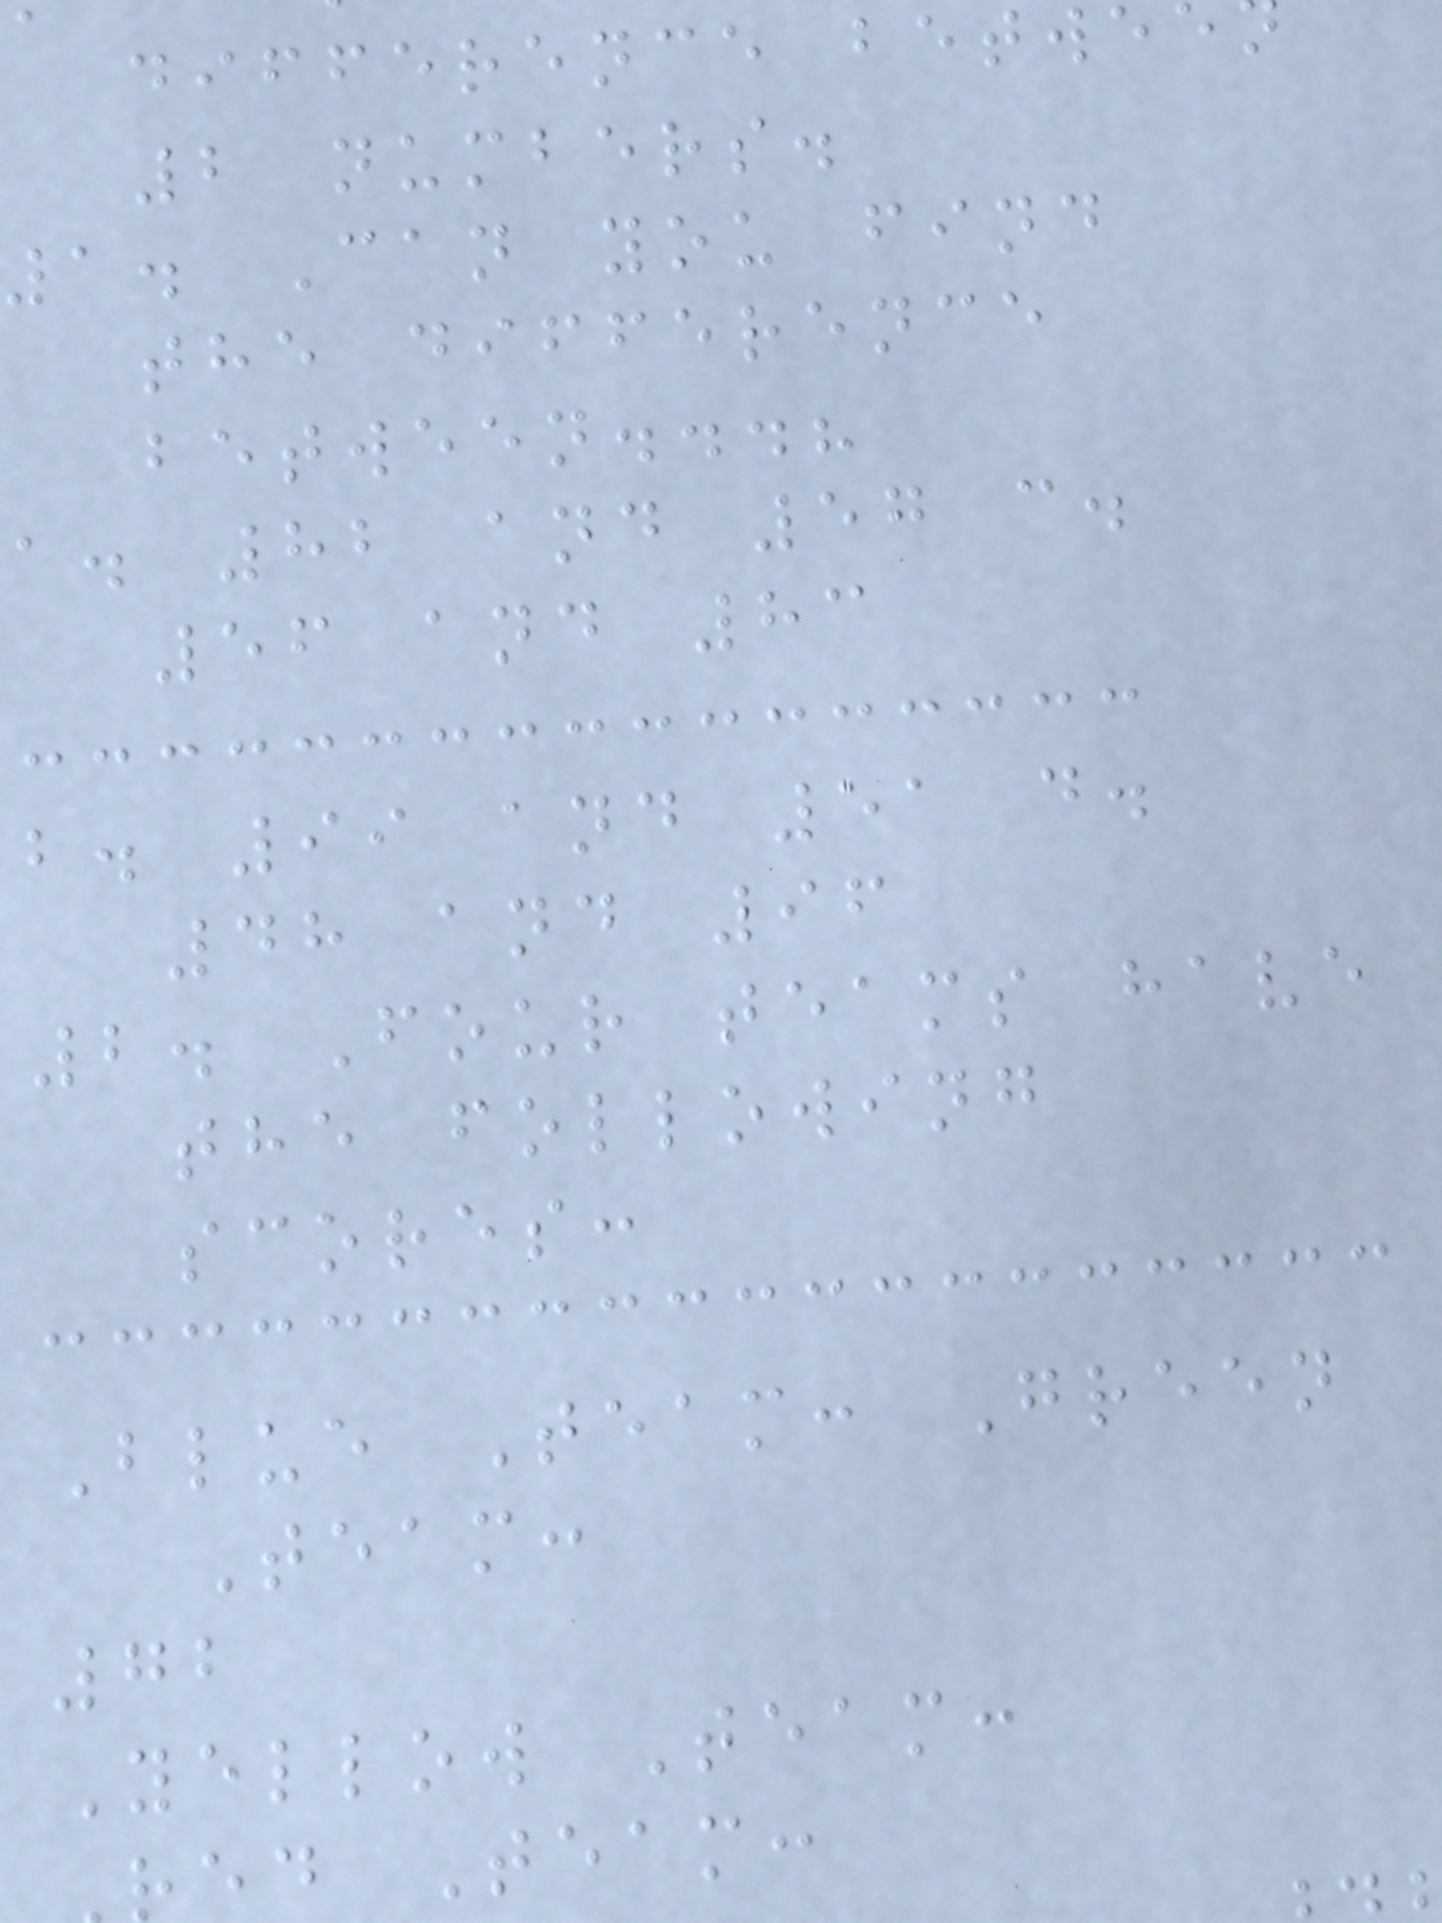difference betwe
2 numbers.
1. Can you find
the difference
between...?
a. 82 and 57 c.
56 and 83
b. 99 and 51 d.
48 and 96
2. Four teams have
the following
scores:
Blue Team: Green
Team:
72
Yellow Team:
ed Team:
